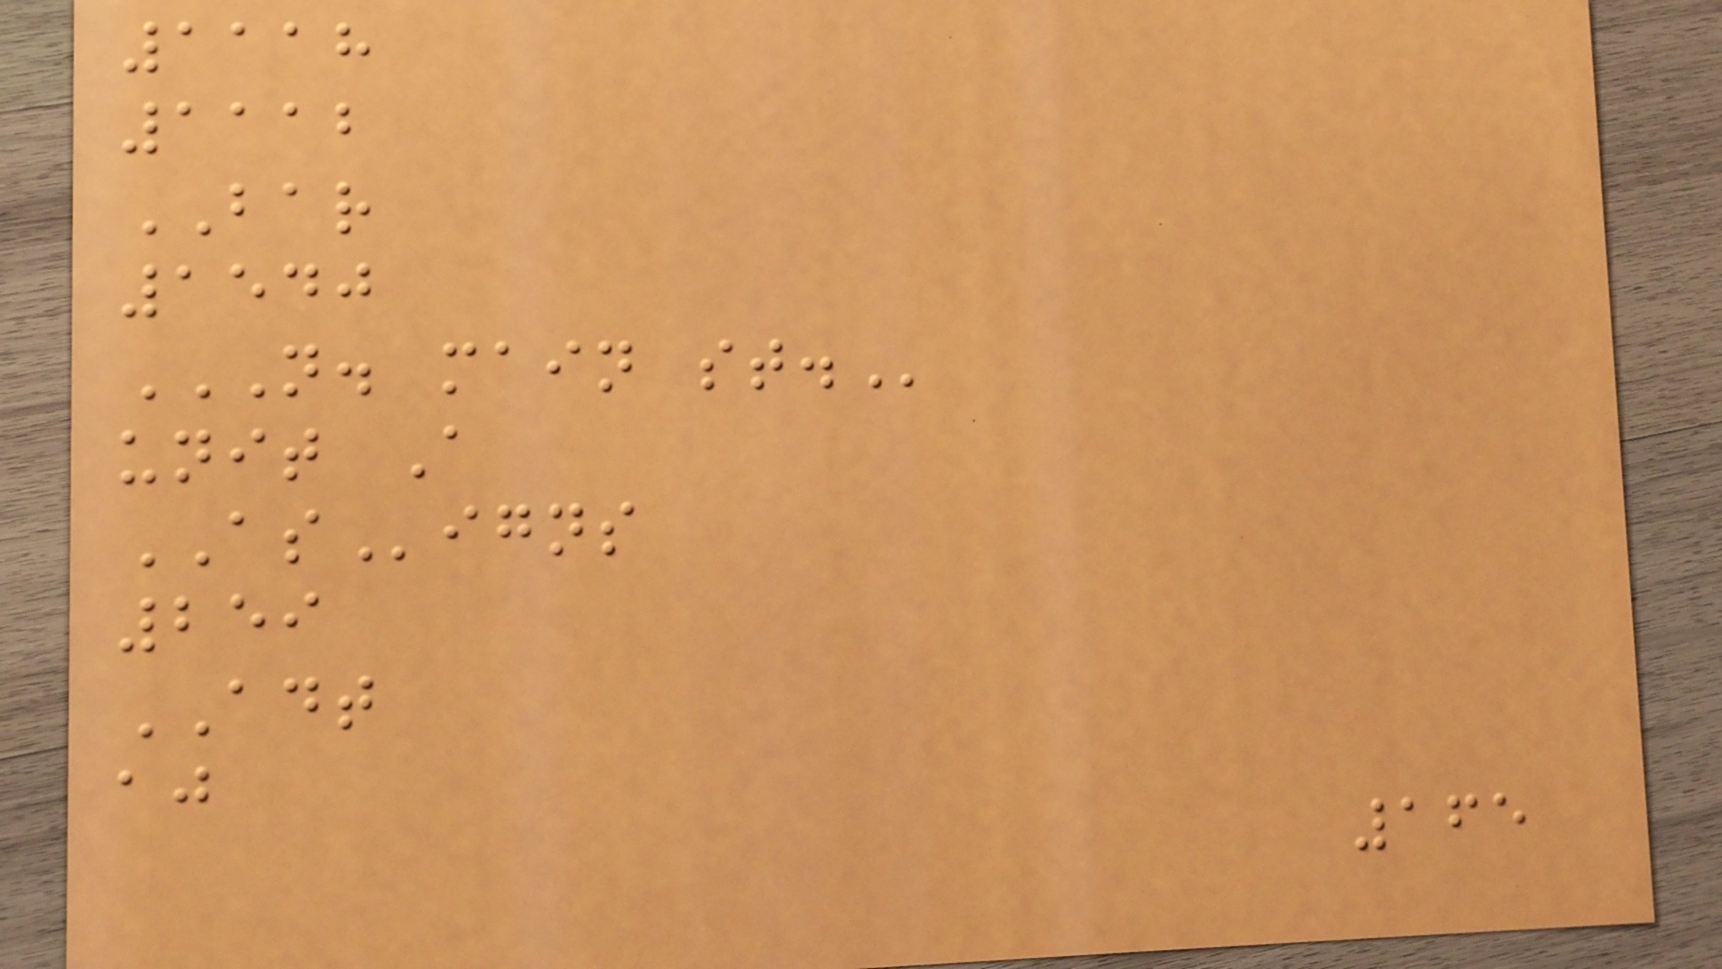1118
1112
BAR
1540
N. MAIN ST.
unit A
ASigns
259
ADT
aj
165
